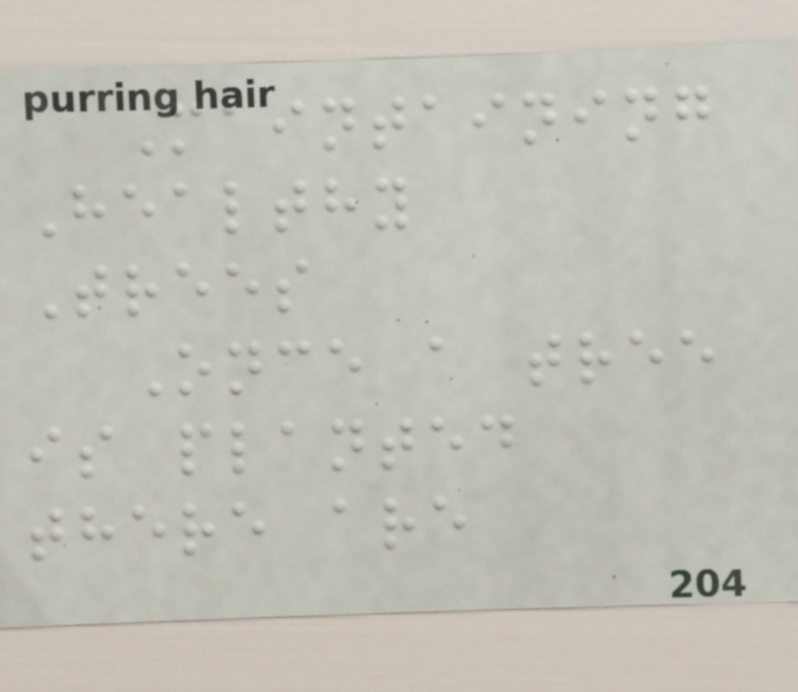Maintaining
Healthy
Trees
Once a tree
is planted
there are
